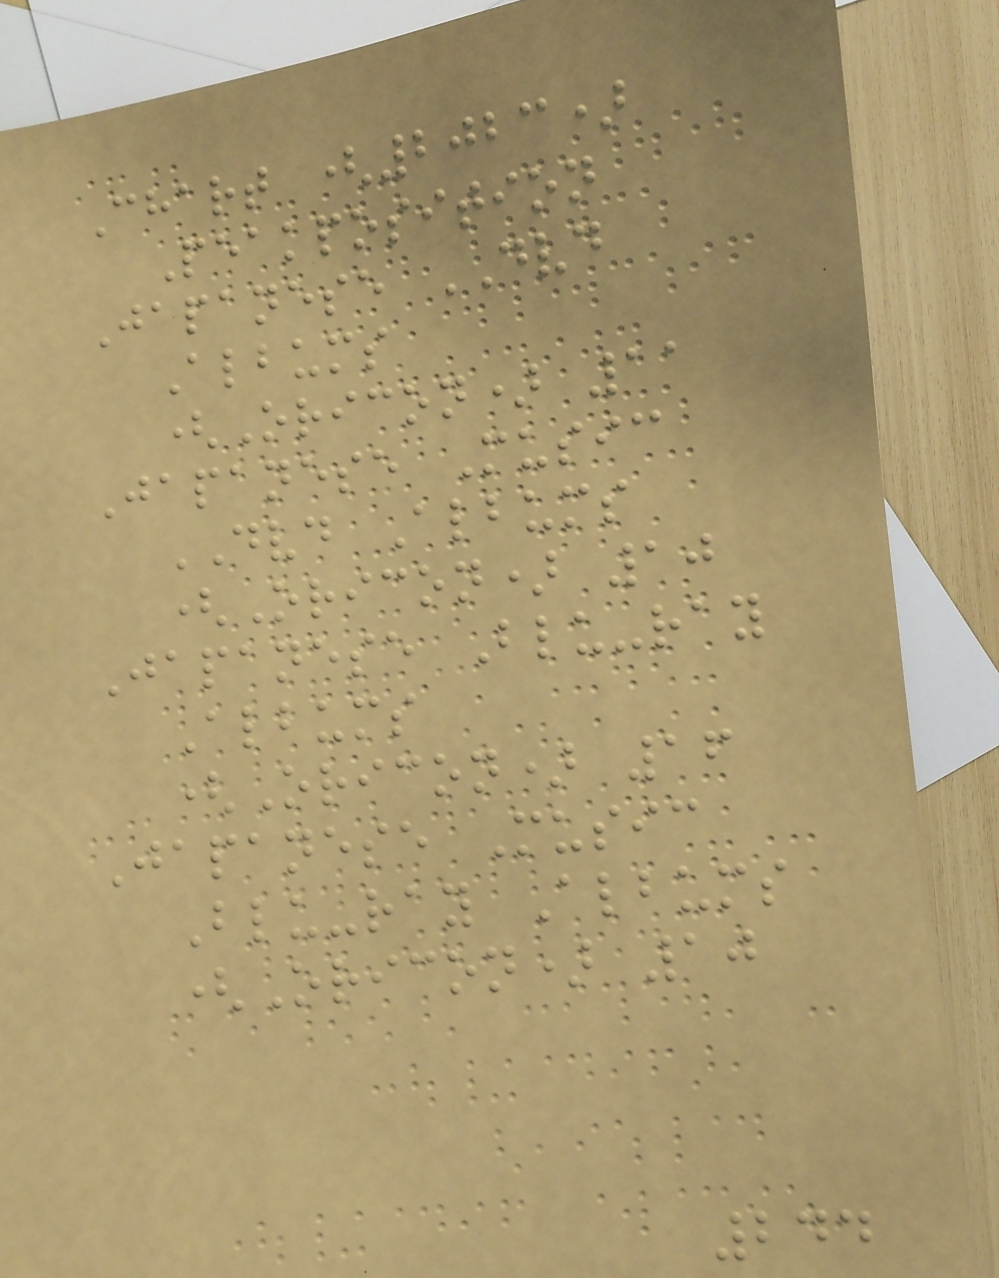Chart (2023)
Peakposition
Japanese DVD
Albums
(Oricon) 11
Japanese Music
DVD Albums
(Oricon) 10
Japanese Blu-ray
Albums
(Oricon) 16
Japanese Music
Blu-ray Albums
(Oricon) 10
244
